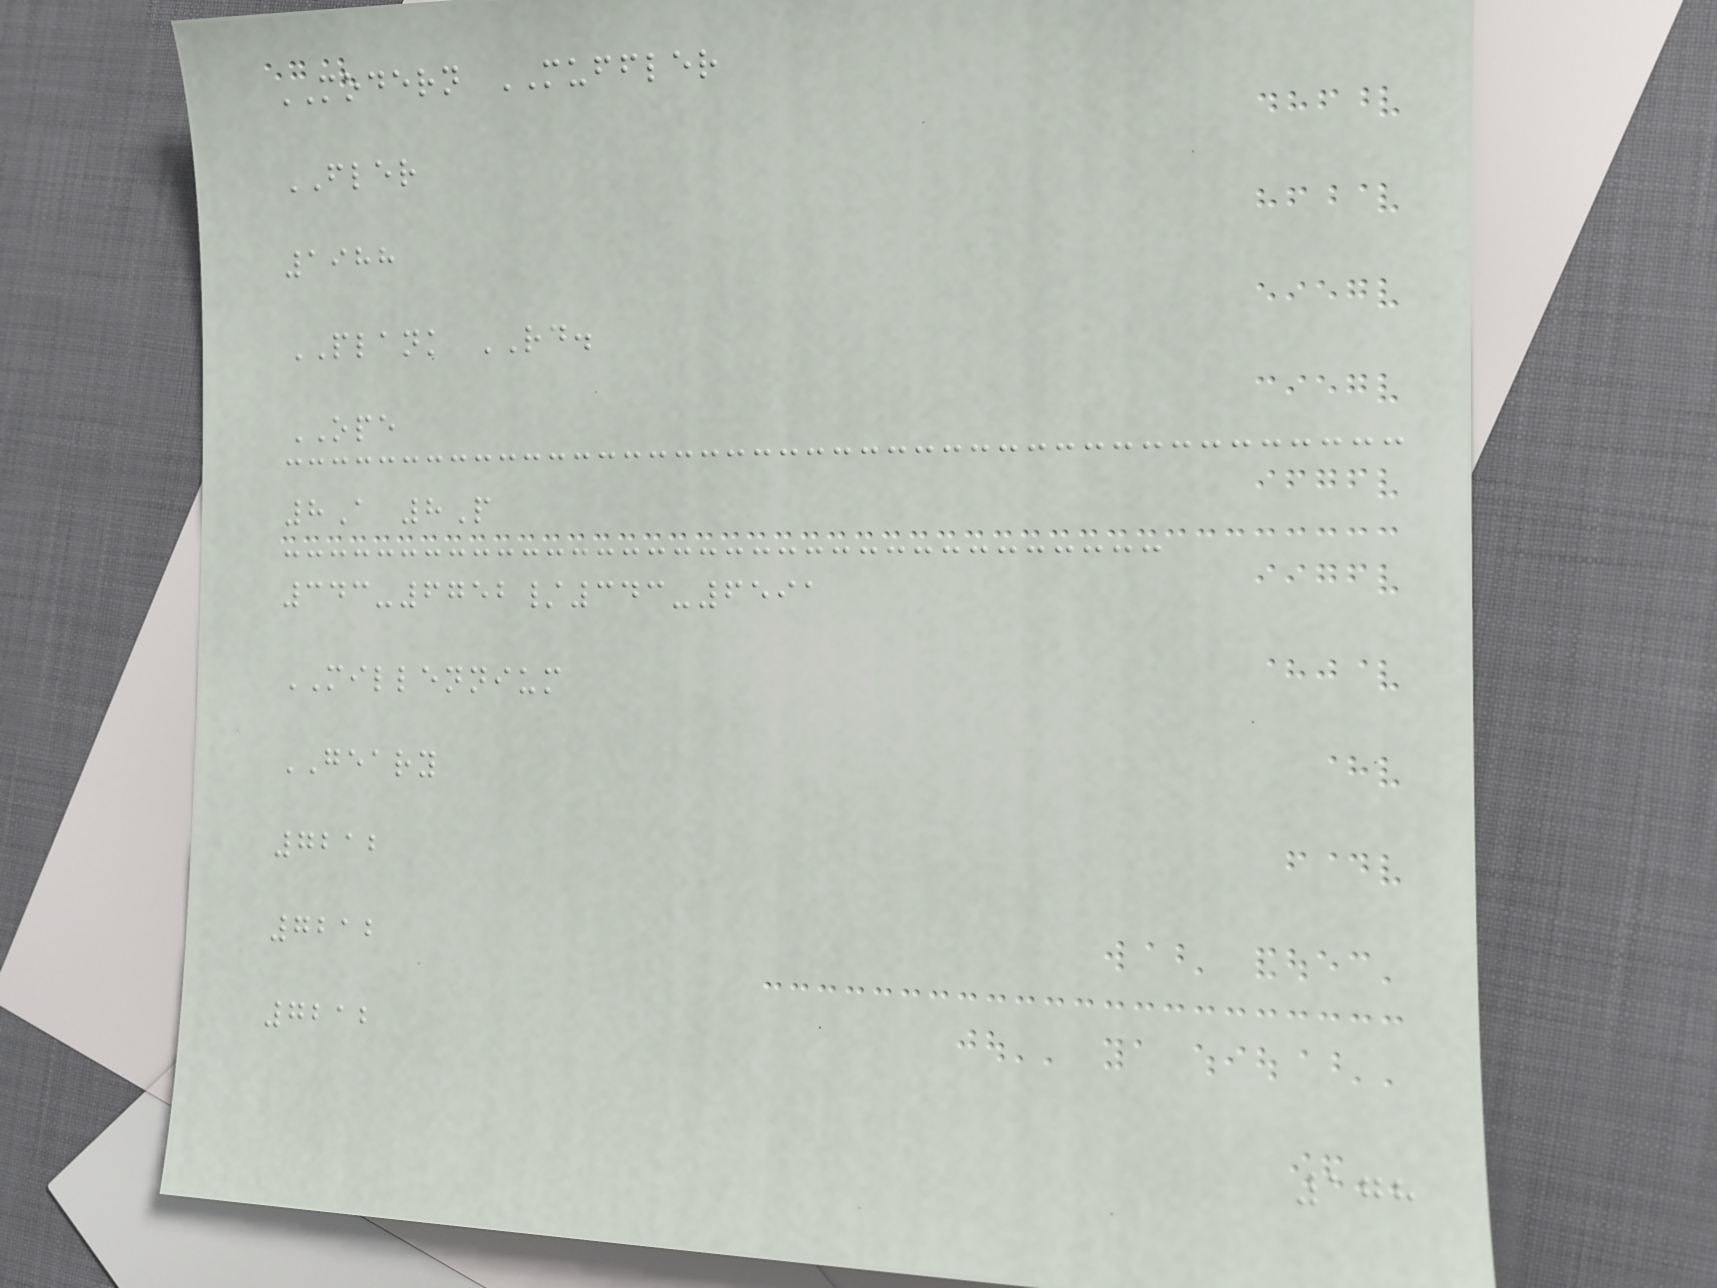MODERN MUFFLER
FLER
1988
PLANK RD.
OPE
8A 8P
343-6752/343-6591
MILLENNIUM
GEARY
7212
7212
7212
178
